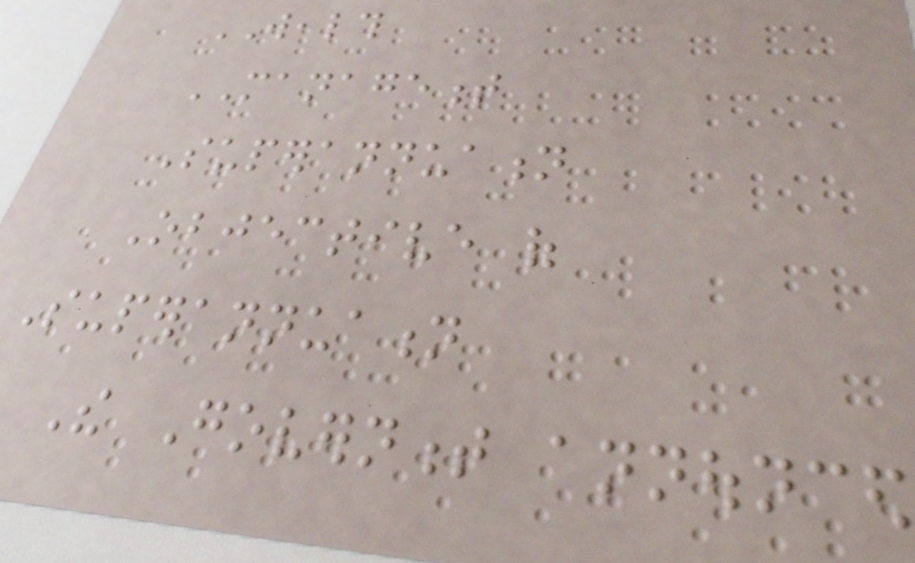WEALTH
MANAGEMENT
Superannuation
Objective of
Superannuation
The Government announced
